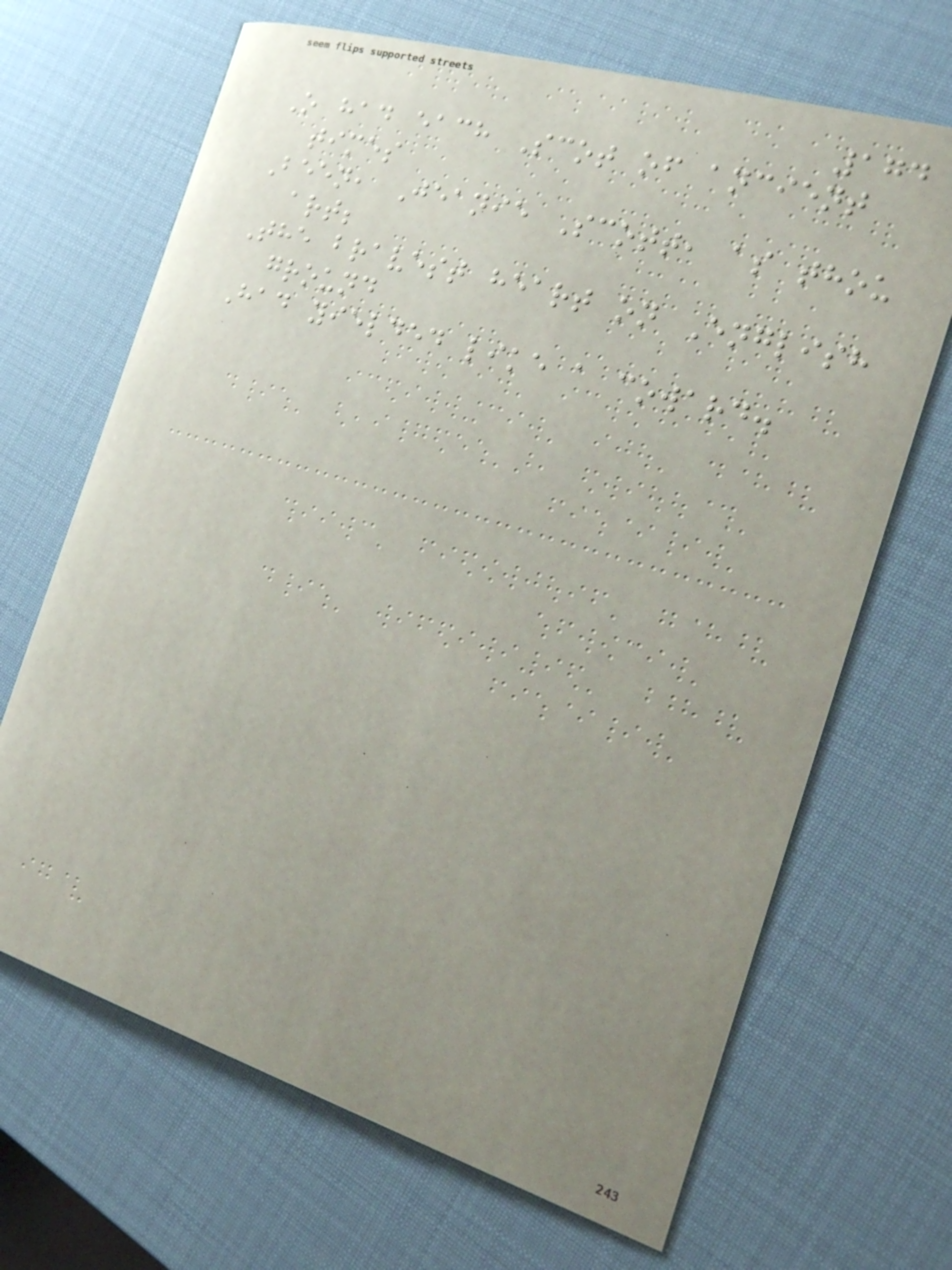174
O had each Scot of ancient
times
Been, Jeanie Scott, as thou
art;
The bravest heart on English
ground
Had yielded like a coward.
